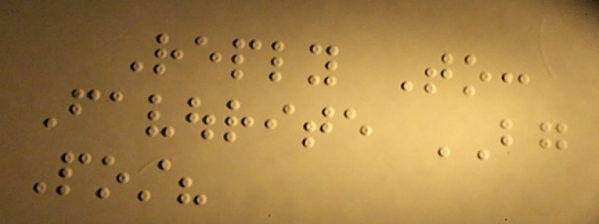Reply To:
Favourite BG
Post?
